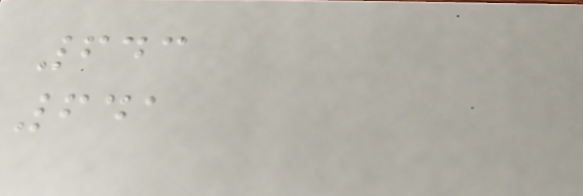643
641
